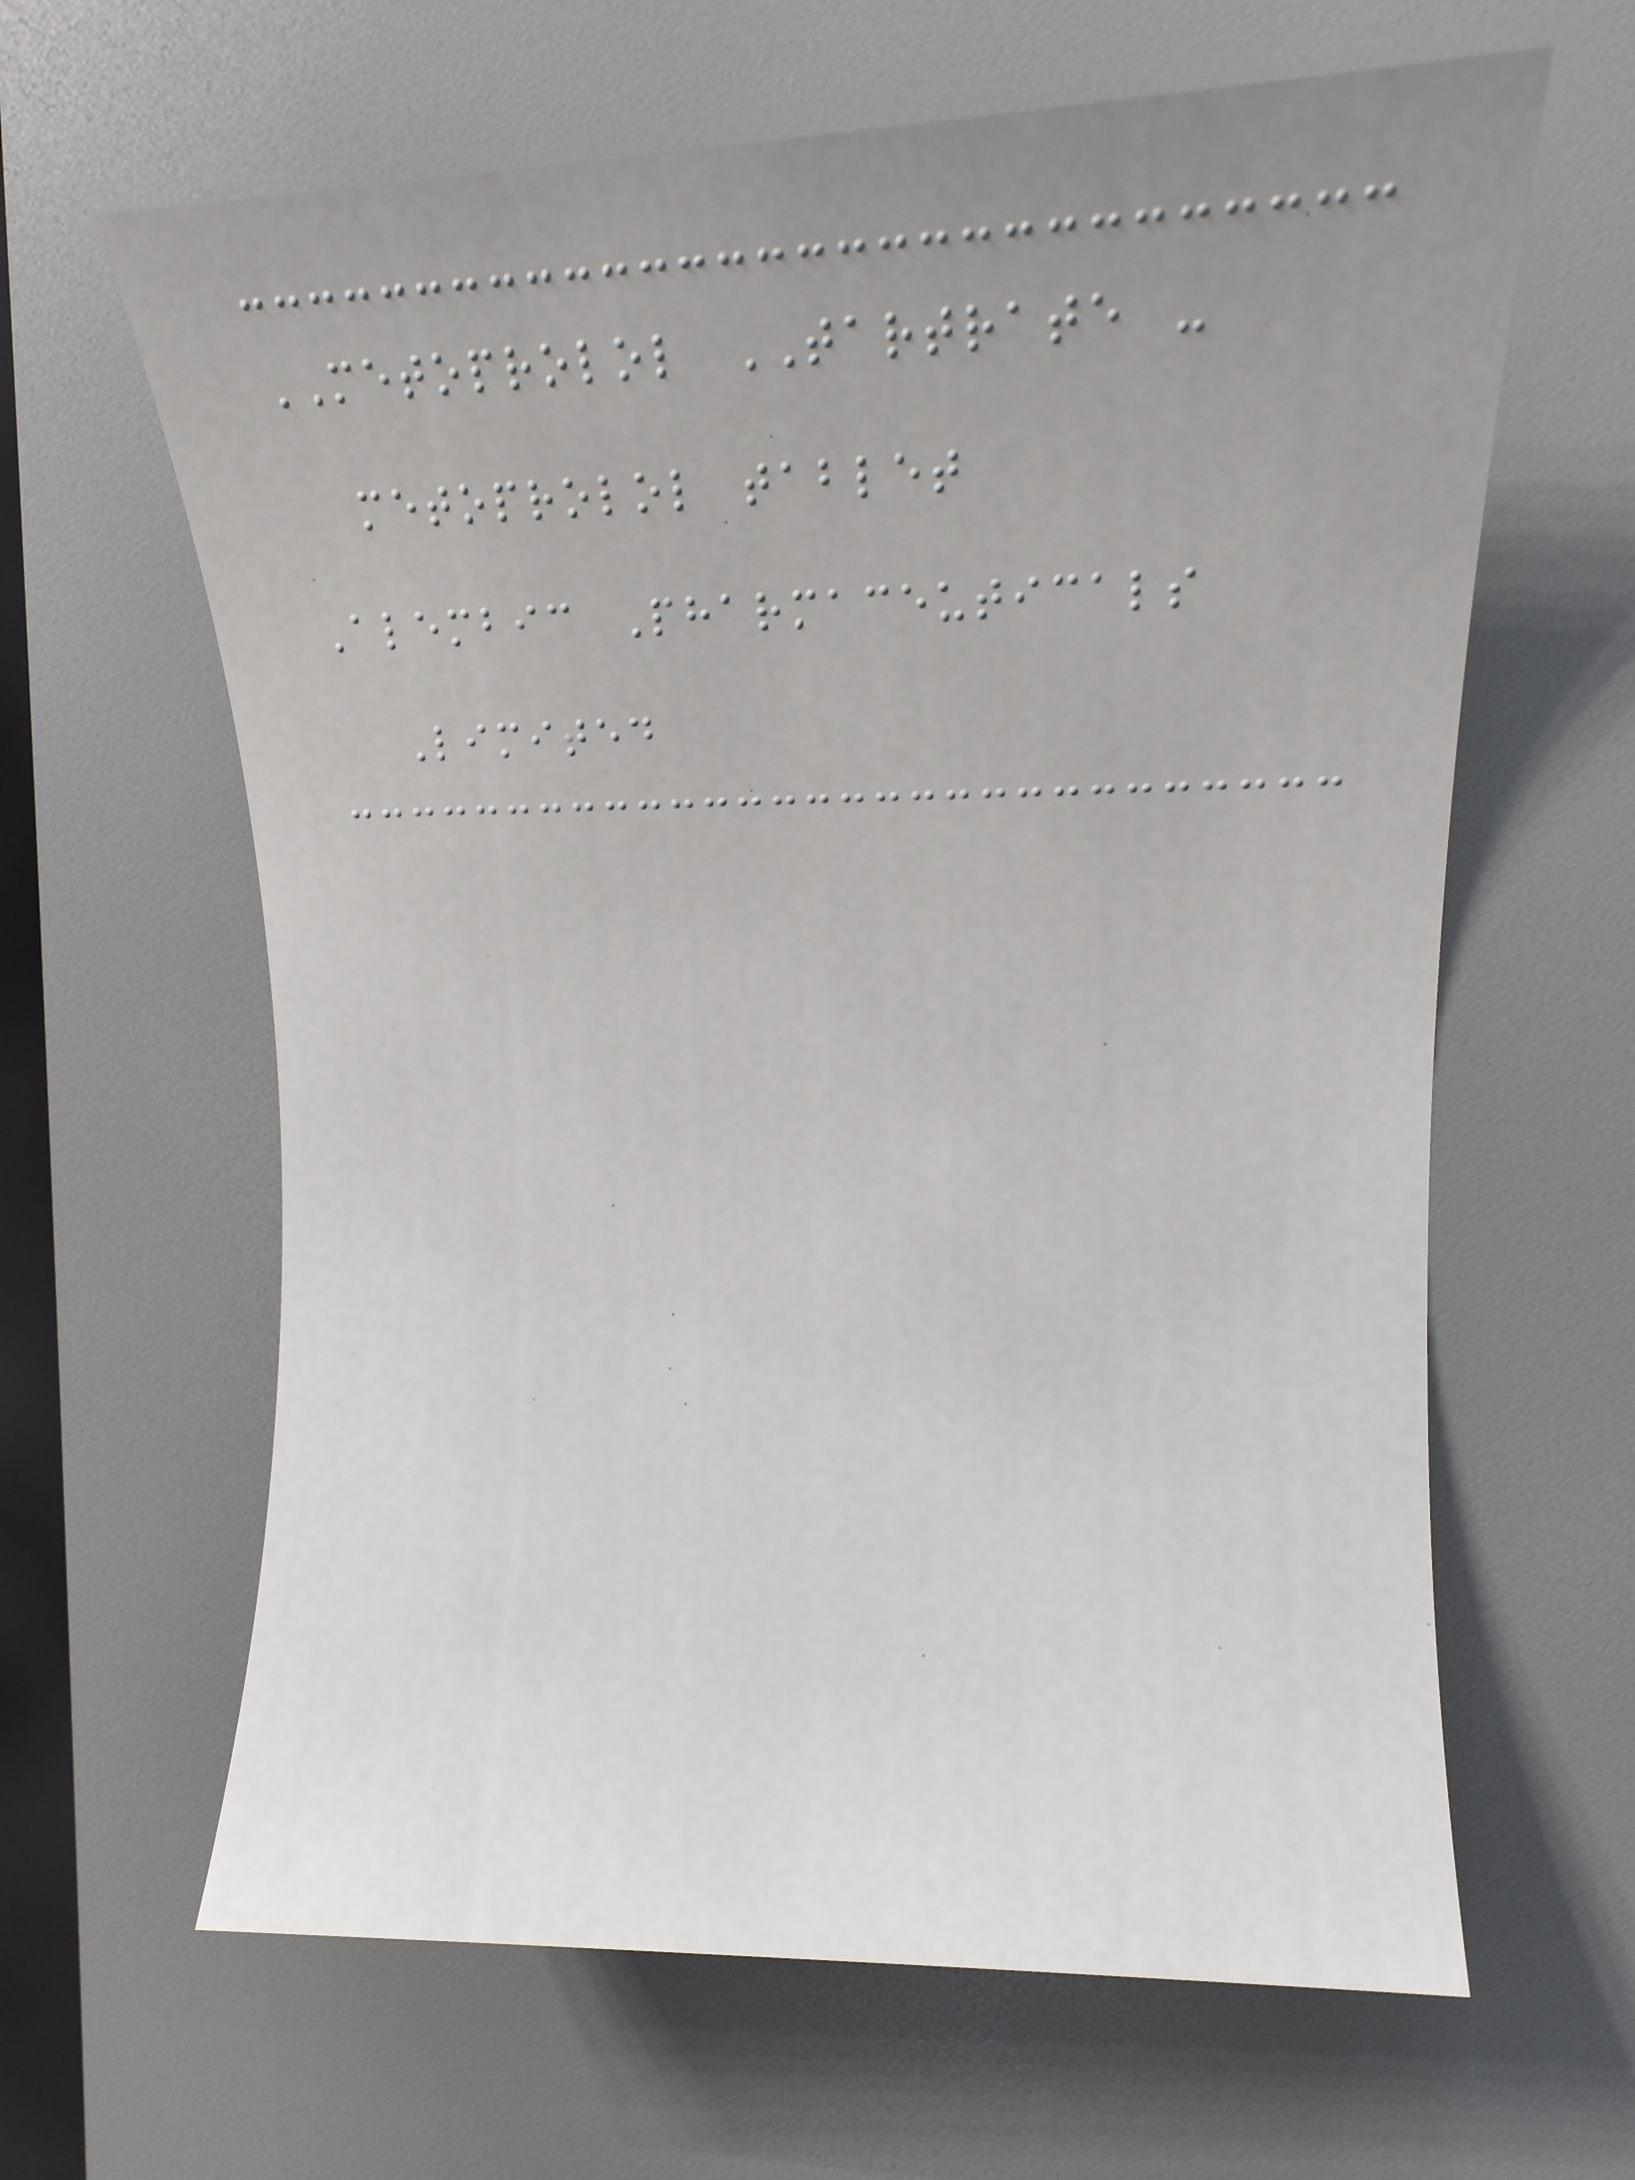METOPROLOL TARTRATE -
metoprolol tablet
Alembic Pharmaceuticals
Limited
